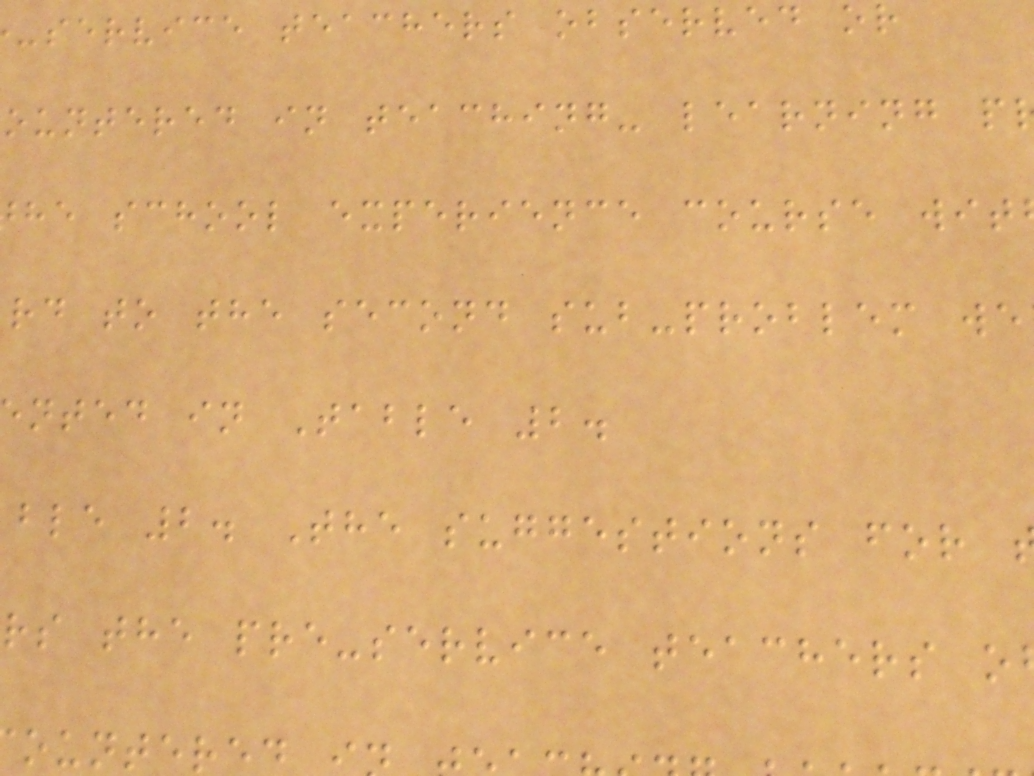-service teachers observed or
ountered in teaching- learning p
he school experience course wit
rd to the second sub-problem we
nted in Table 2.
ble 2. The suggestions for
rs the pre-service teachers o
